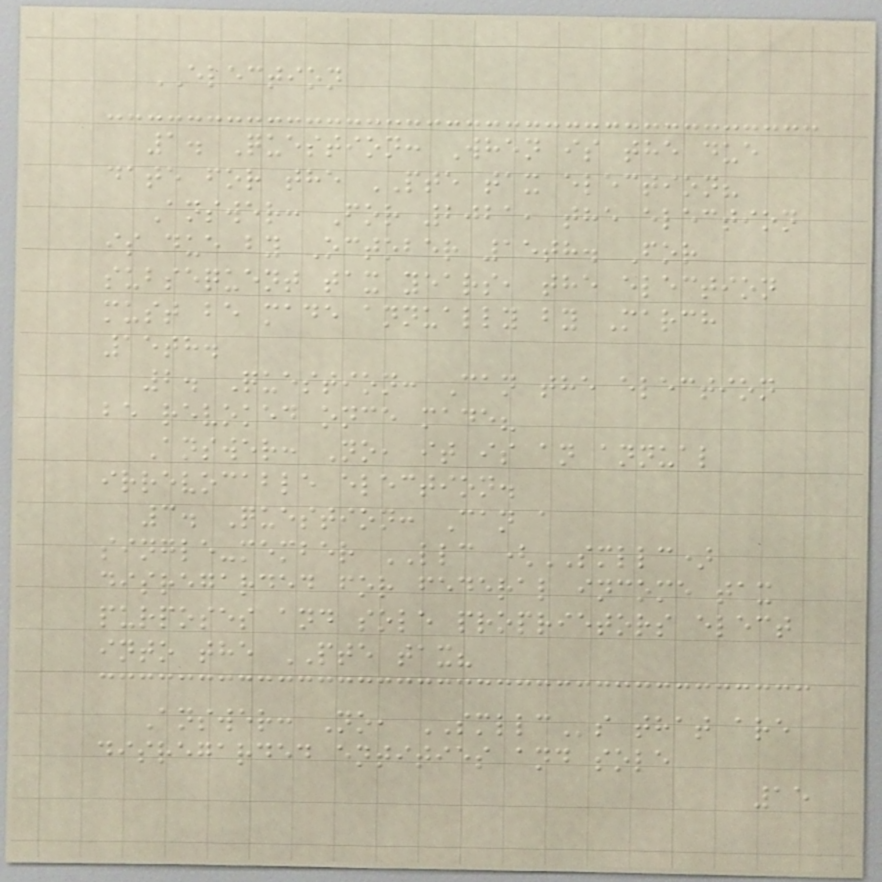ELECTION
1. Question: When is the due
date for the PTE tax election?
Answer: For 2021, the election
is due by October 15th. For
subsequent tax years, the election
must be made annually by March
15th.
2. Question: Can the election
be revoked once made?
Answer: No, it is an annual
irrevocable election.
3. Question: Can a
single-member LLC (SMLLC)
disregarded for federal income tax
purposes and sole proprietors elect
into the PTE tax?
Answer: No, SMLLCs that are
disregarded entities and sole
15
